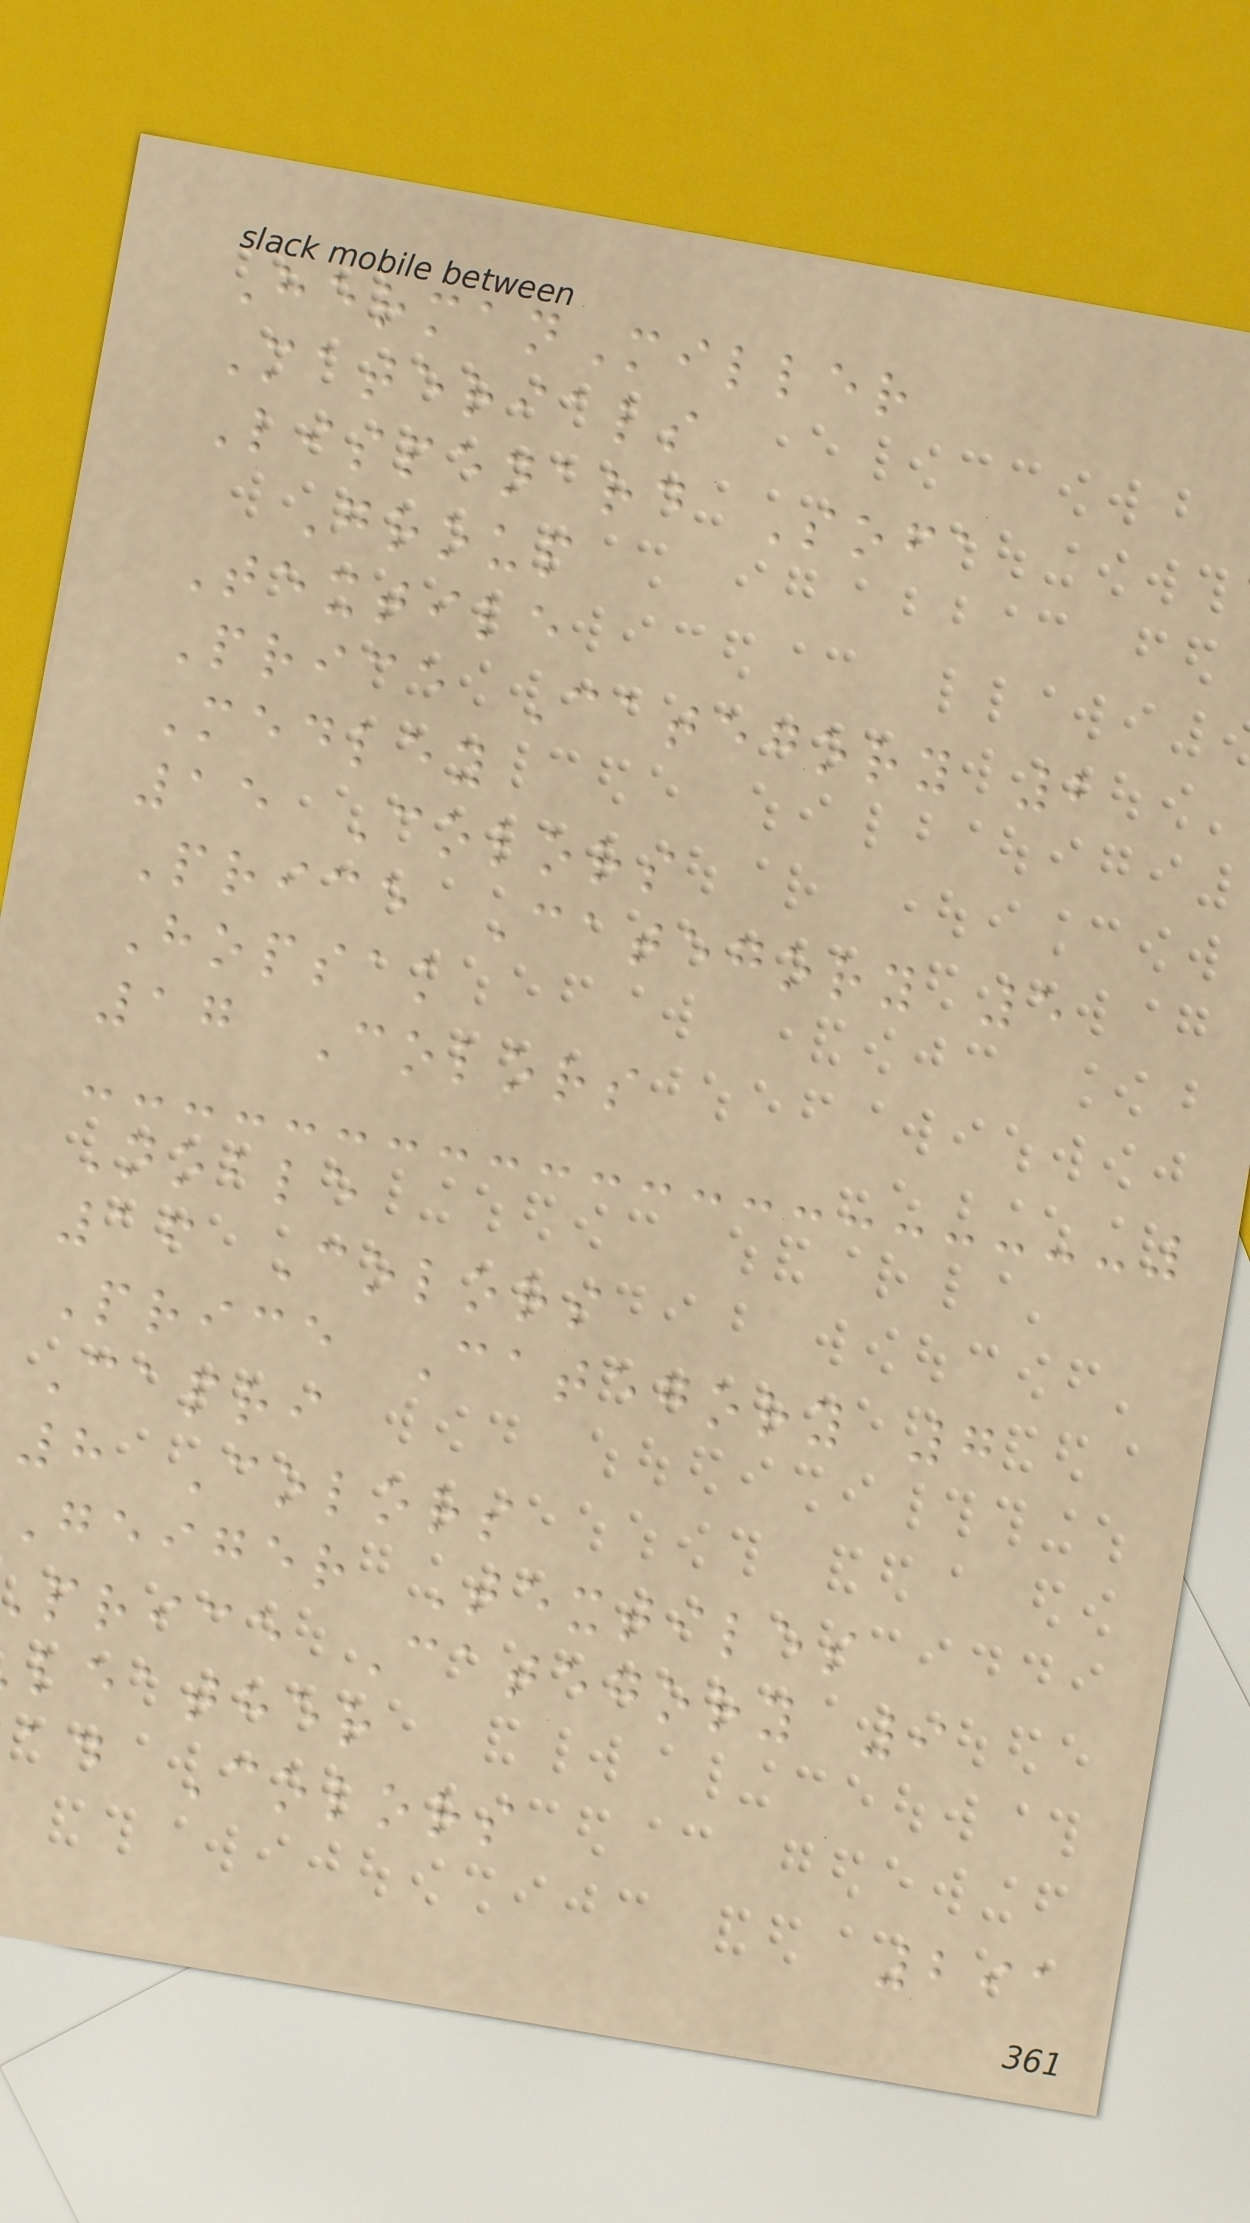HermanMiller
Materials
Lispenard Sofa
Group
Textile
Price Category 2
Medley
15 Colors
Price Category 5
Hopsak
17 Colors
Noble
16 Colors
Price Category 7
Capri
8 Colors
Geiger Textiles
price Category 9
leather
ad Colors
291
